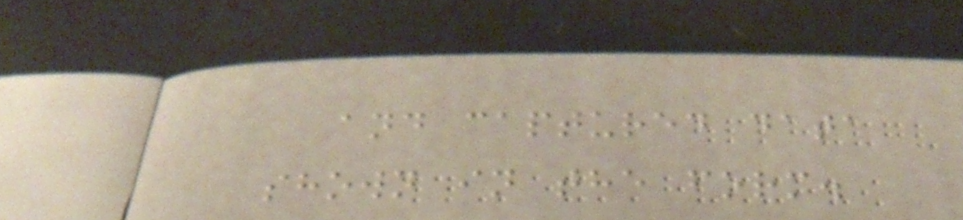and captured data
shown in the form.
